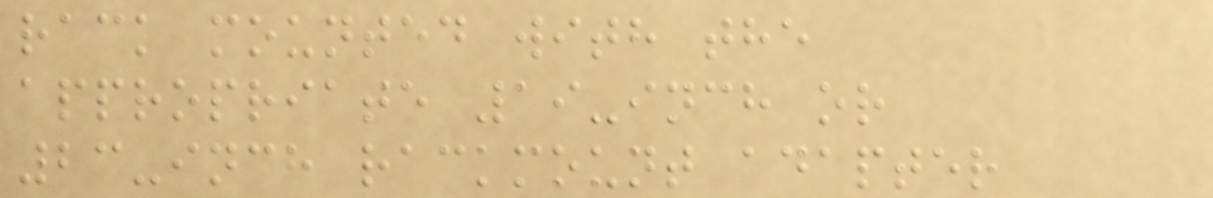rack mounted with the
appropriate 19-inch or
23-inch rackmount adapter
